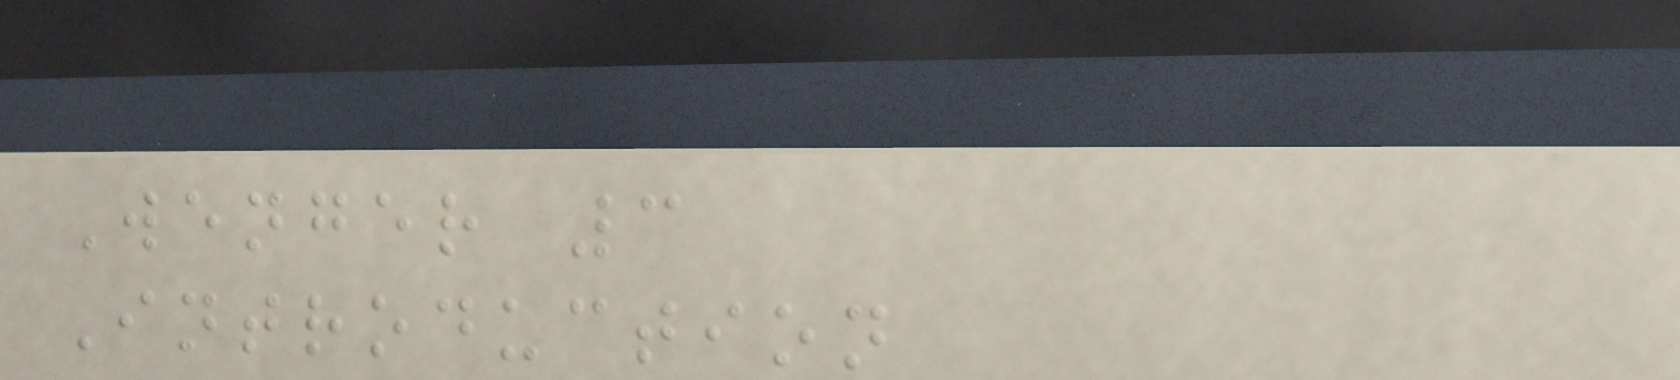Wenger 3
Introduction
